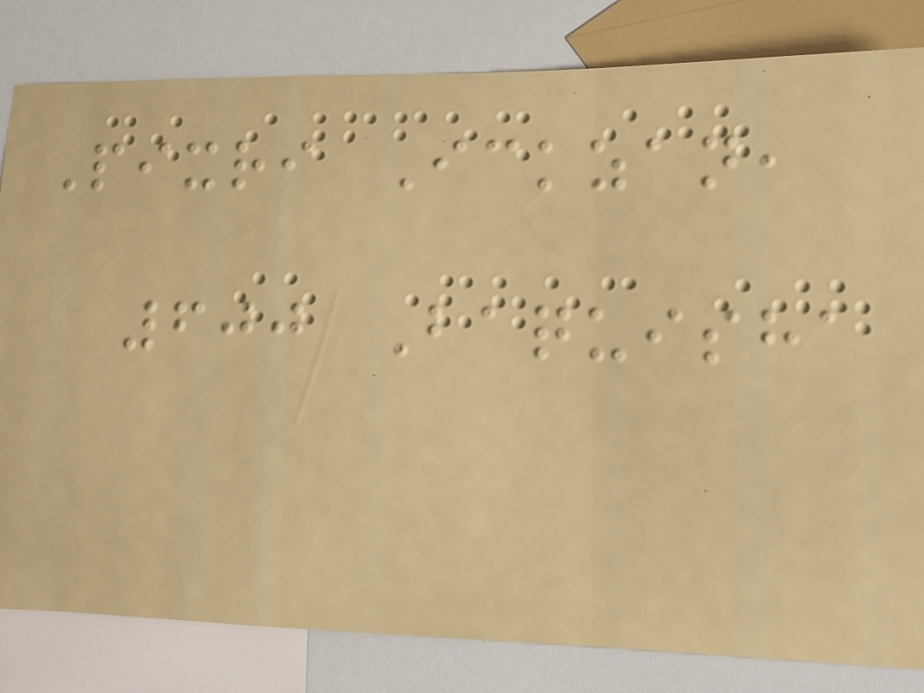Pixri Ickzan,
600 Baquisha
